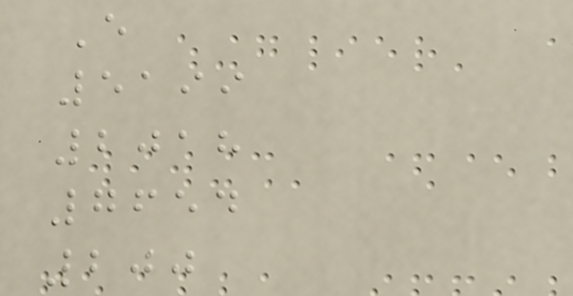E
5199
2018
7654
200
